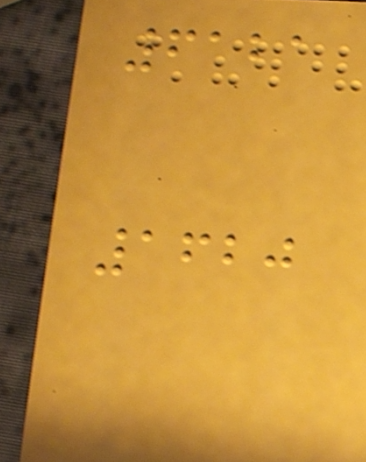6121
1620
